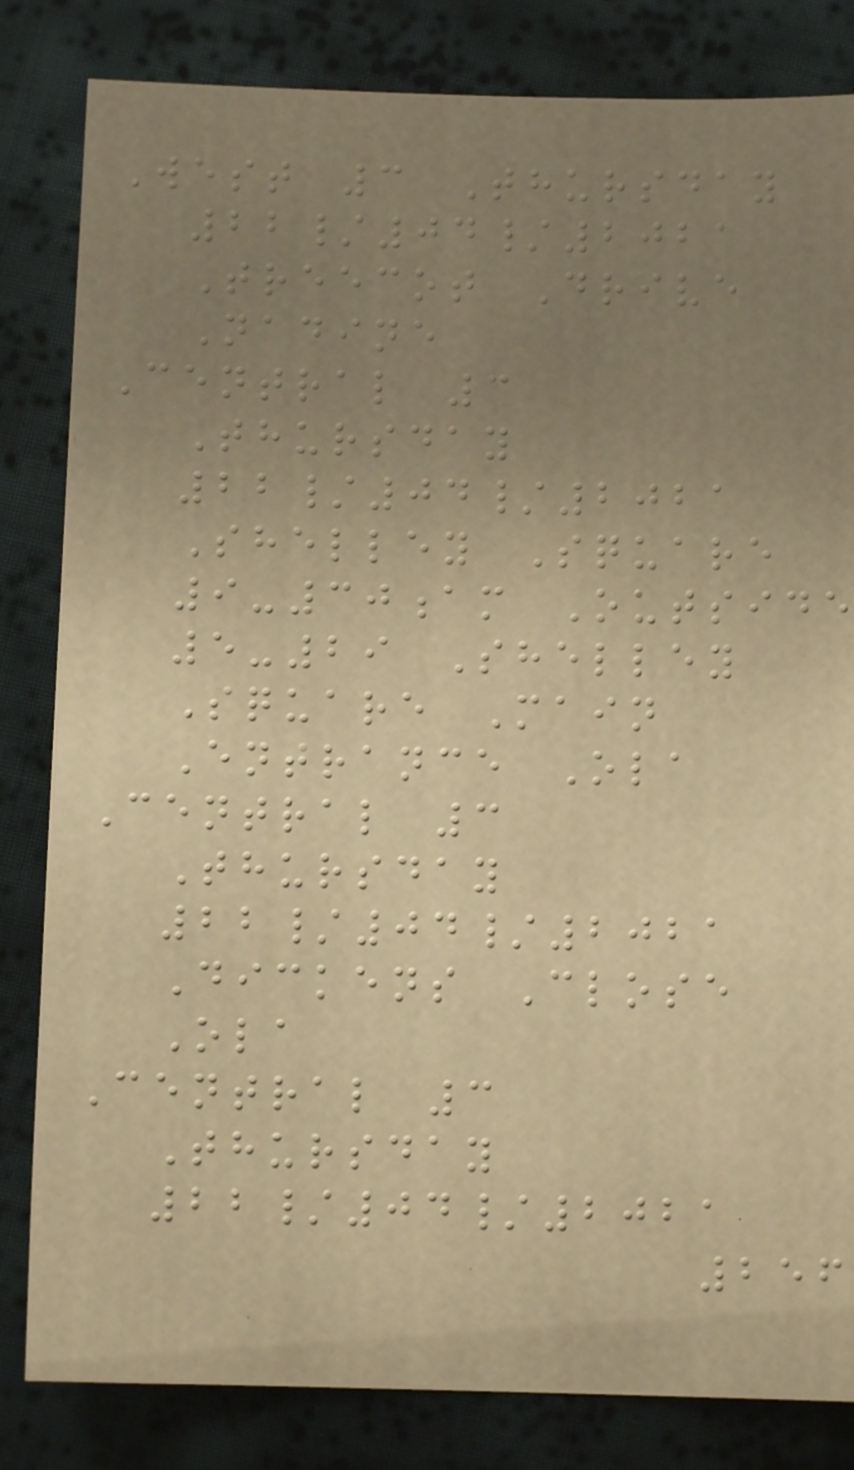West 3 Thursday
22/04/2021
Treecot Drive
Nadine
Central 3
Thursday
22/04/2021
Shelley Square
9-30am Outside
5-29 Shelley
Square Main
Entrance Ola
Central 3
Thursday
22/04/2021
Dickens Close
Ola
Central 3
Thursday
22/04/2021
256
